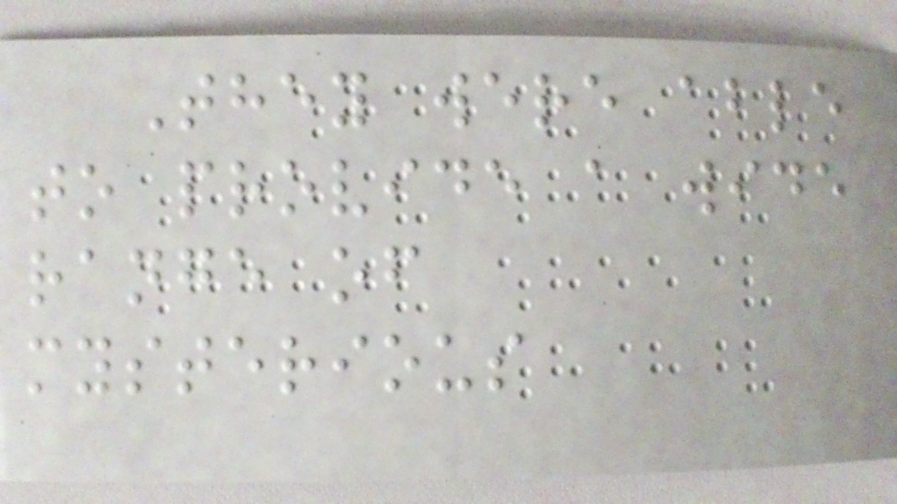They were able
to provide a wide
range of
mysterious
